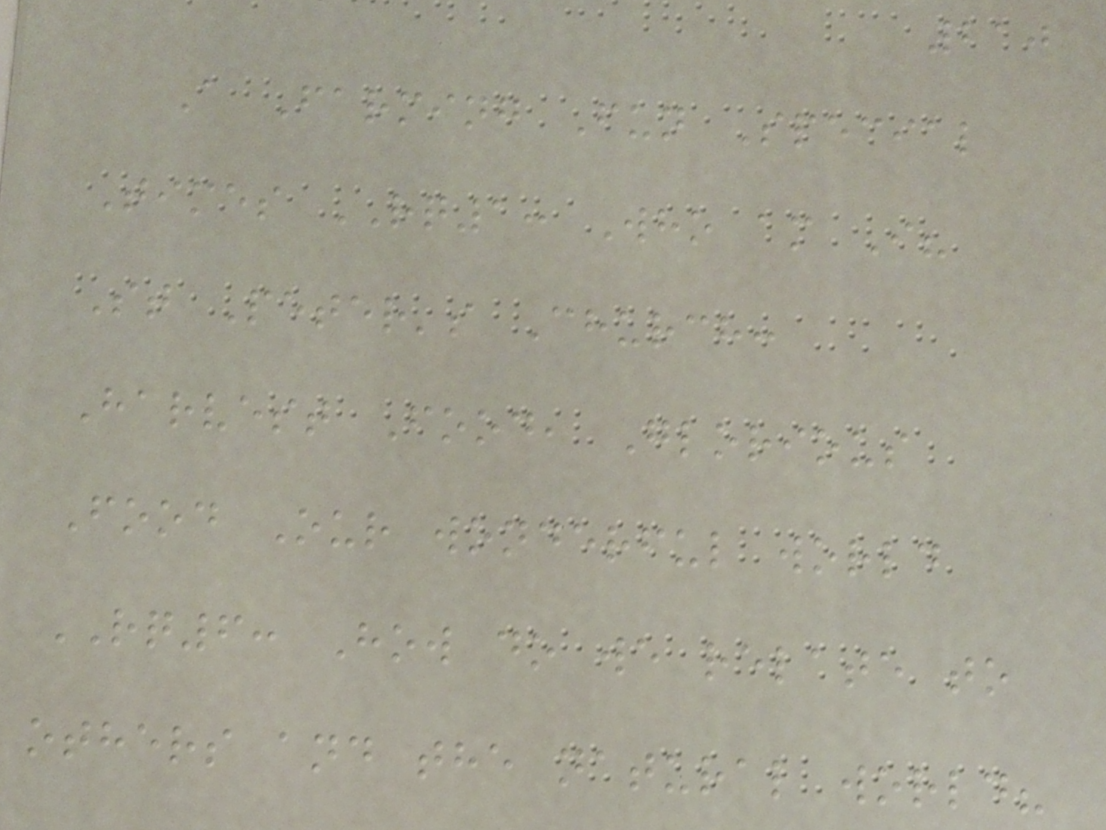210
A Farming Fun Special
Times RQ1: Who am I?
St Peter's Church:
Harvest Food, Glorious
Food Our wonderful world
RQ6: How do we relate to
others and the natural world?
